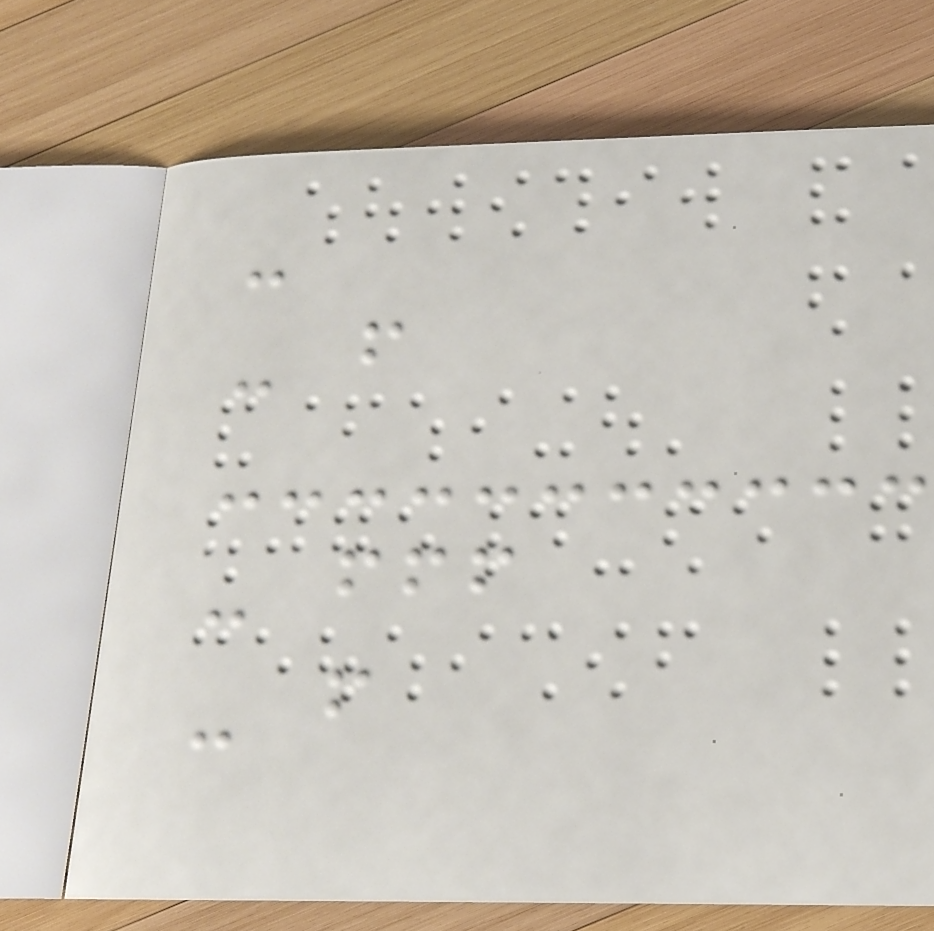-
- f
- fff
- f
